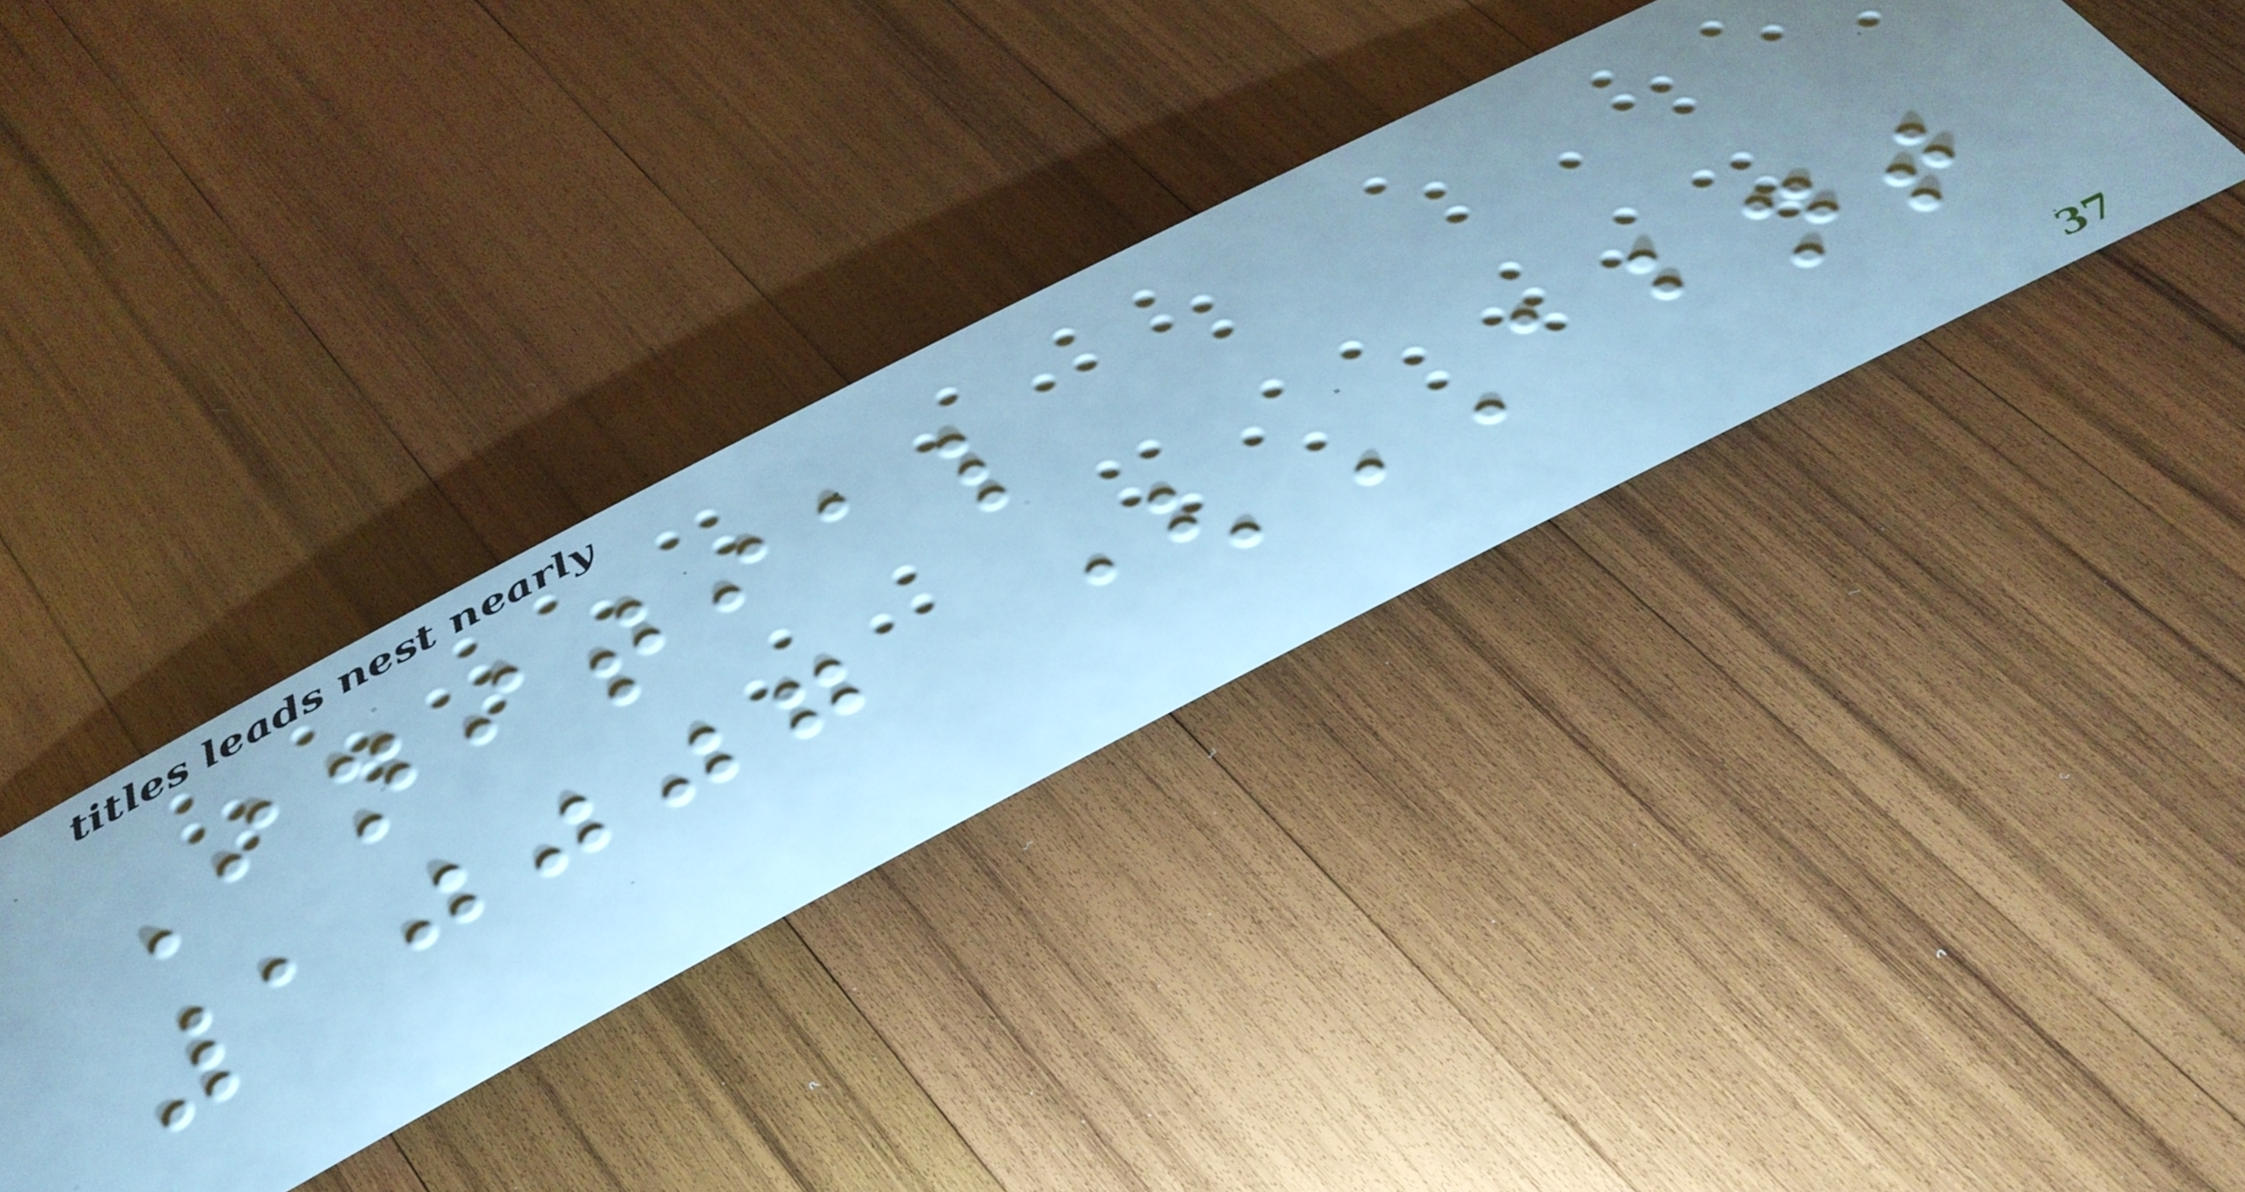Initial
10007 (ABNT
